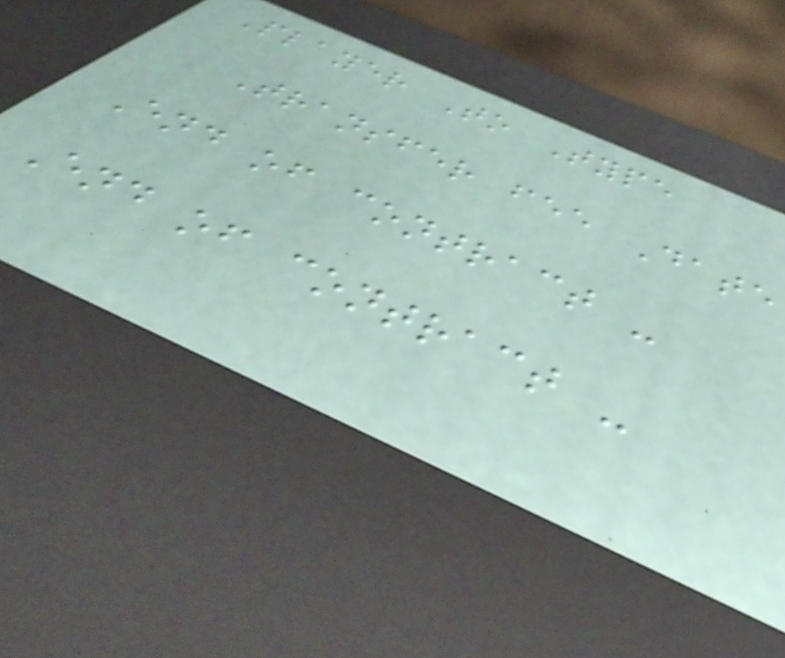Player To Type
Transfer fee Date
End of contract -
End of contract -
